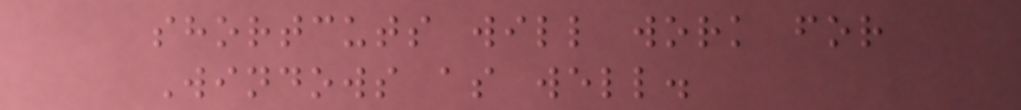shortcuts will work for
Windows as well.
